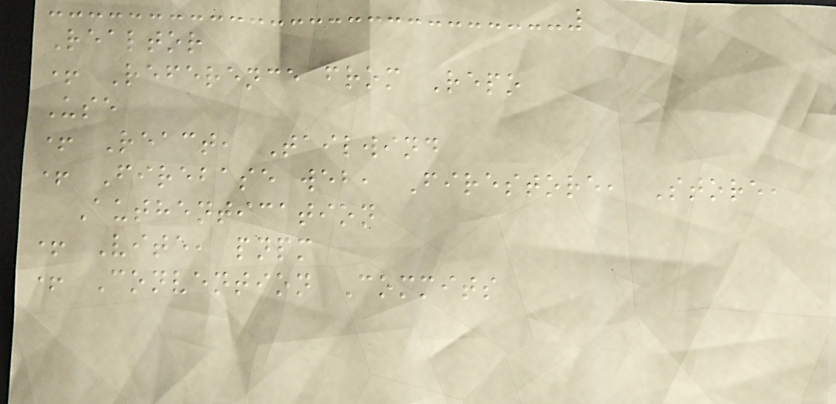Realtor
+ Reference from Repo
Use
+ React, Tailwind
+ Firebase web, Firestore, Store,
Authentication
+ Vite, pnpm
+ Convention Commits
